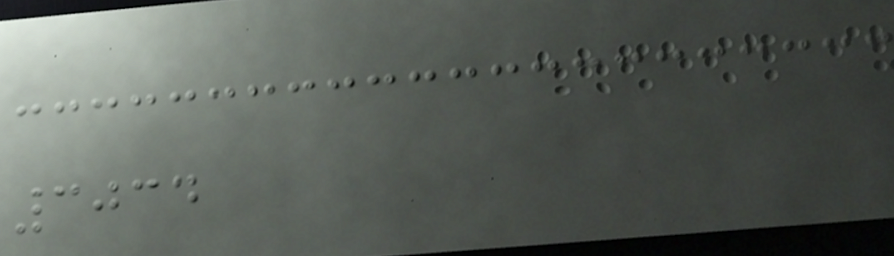3034
